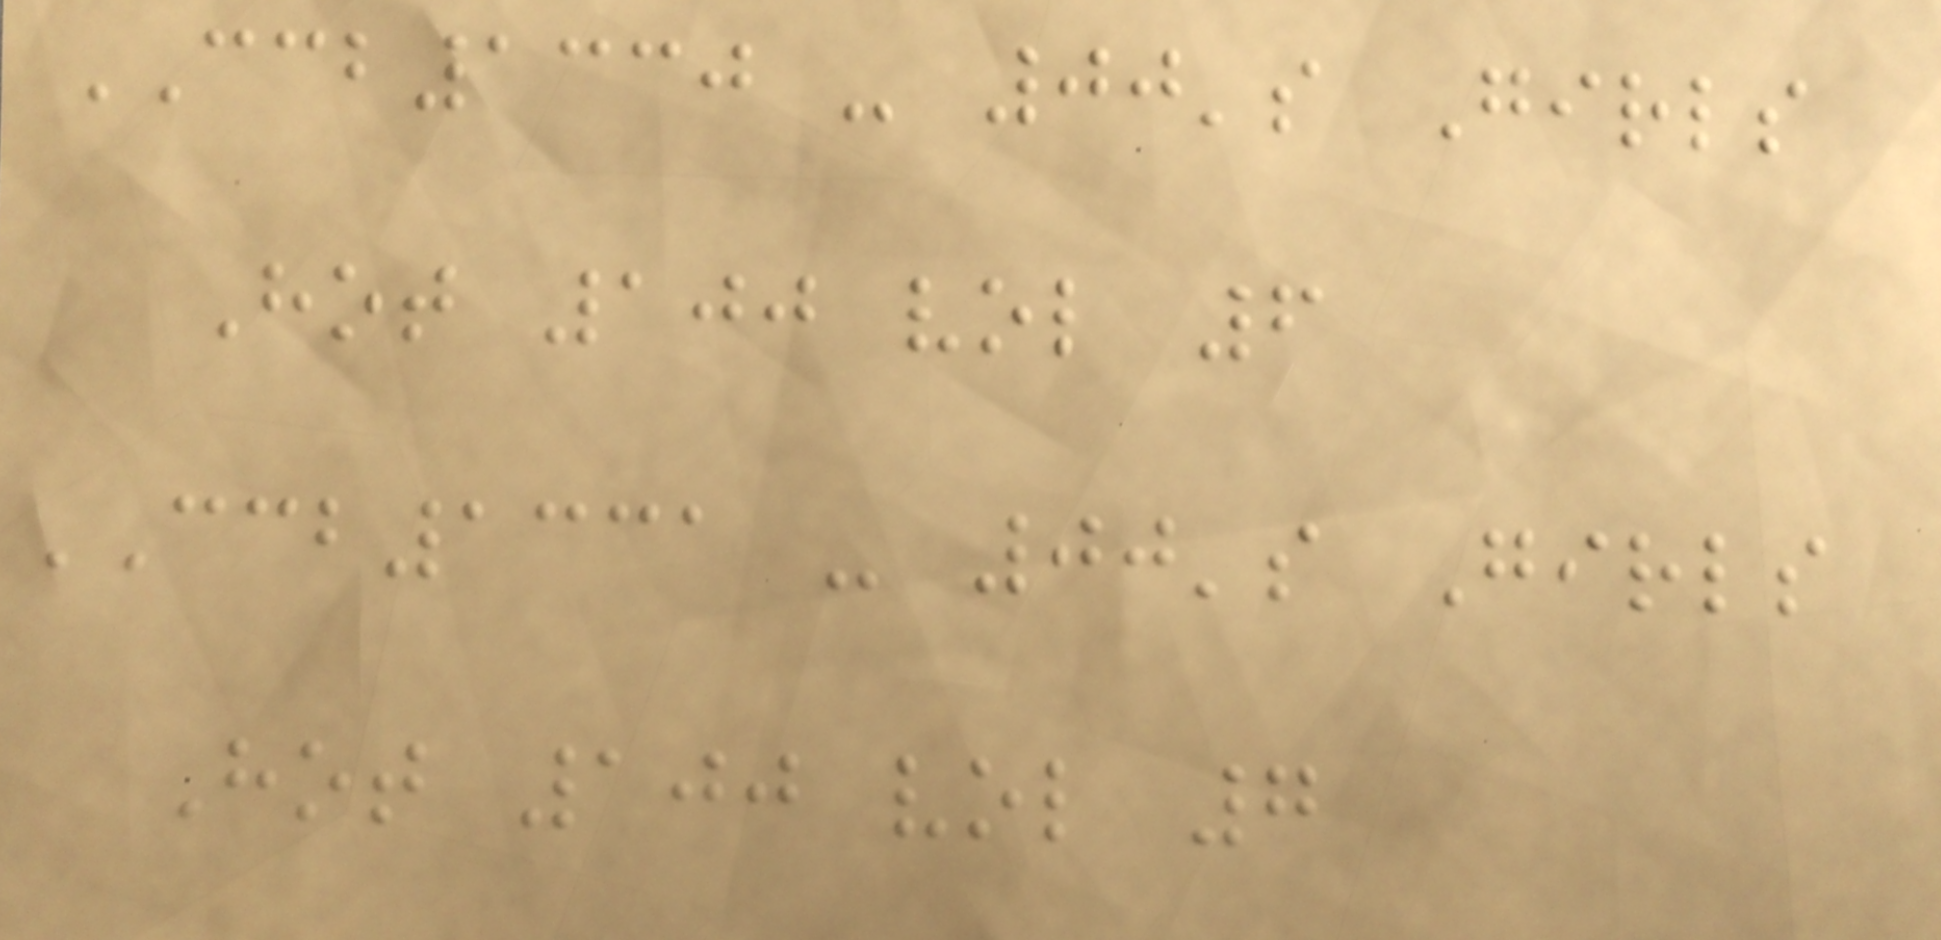CCB1330 - 00's Girls
Hot 100 vol 6
CCB1331 - 00's Girls
Hot 100 vol 7
